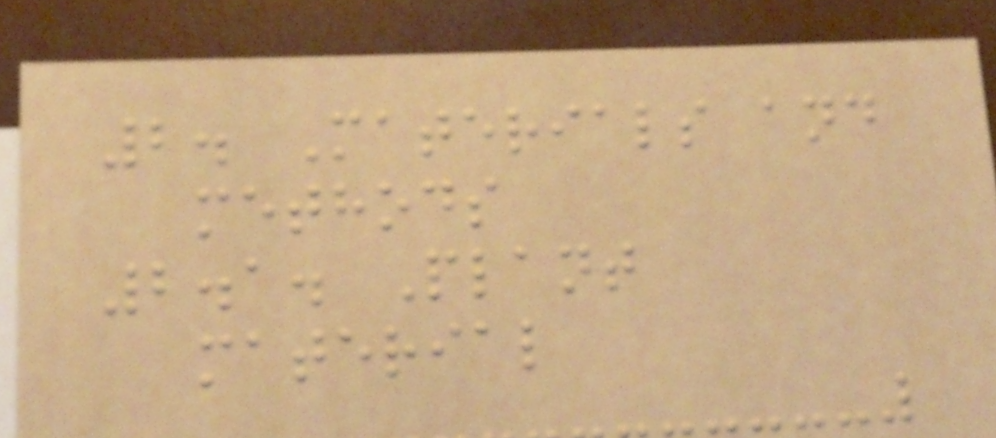2. Materials and
methods
2.1. Plant
material
